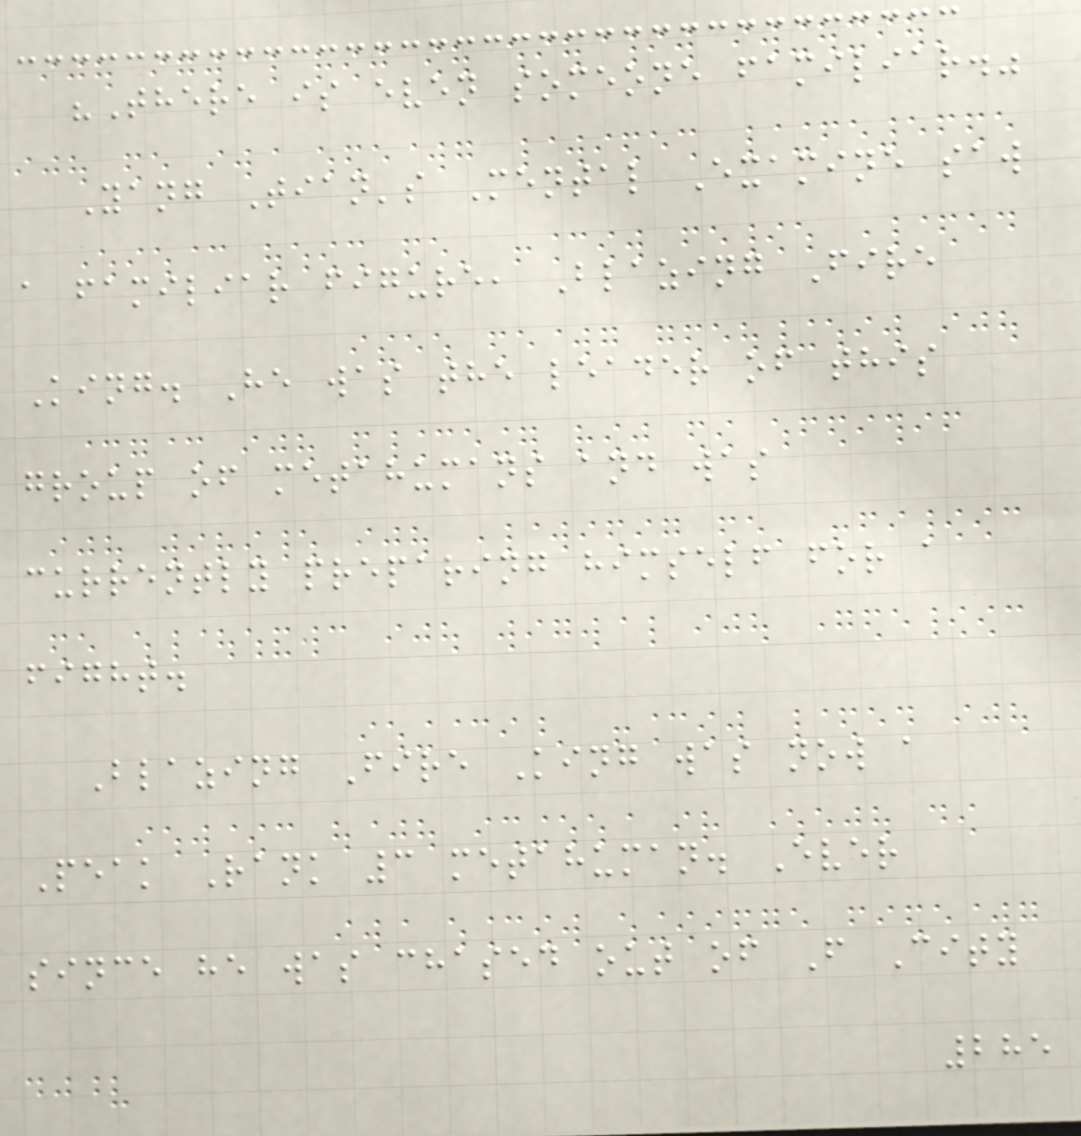"There is even someone familiar."
Yang Tian's Mental Examine saw
a familiar figure, Blazing Fire
King. He was the leader of this
group of metahumans and was
currently preparing himself for a
fight.
Blazing Fire King was now a
Peak Rank 3 metahuman. Ever
since he was chased out of F City
285
